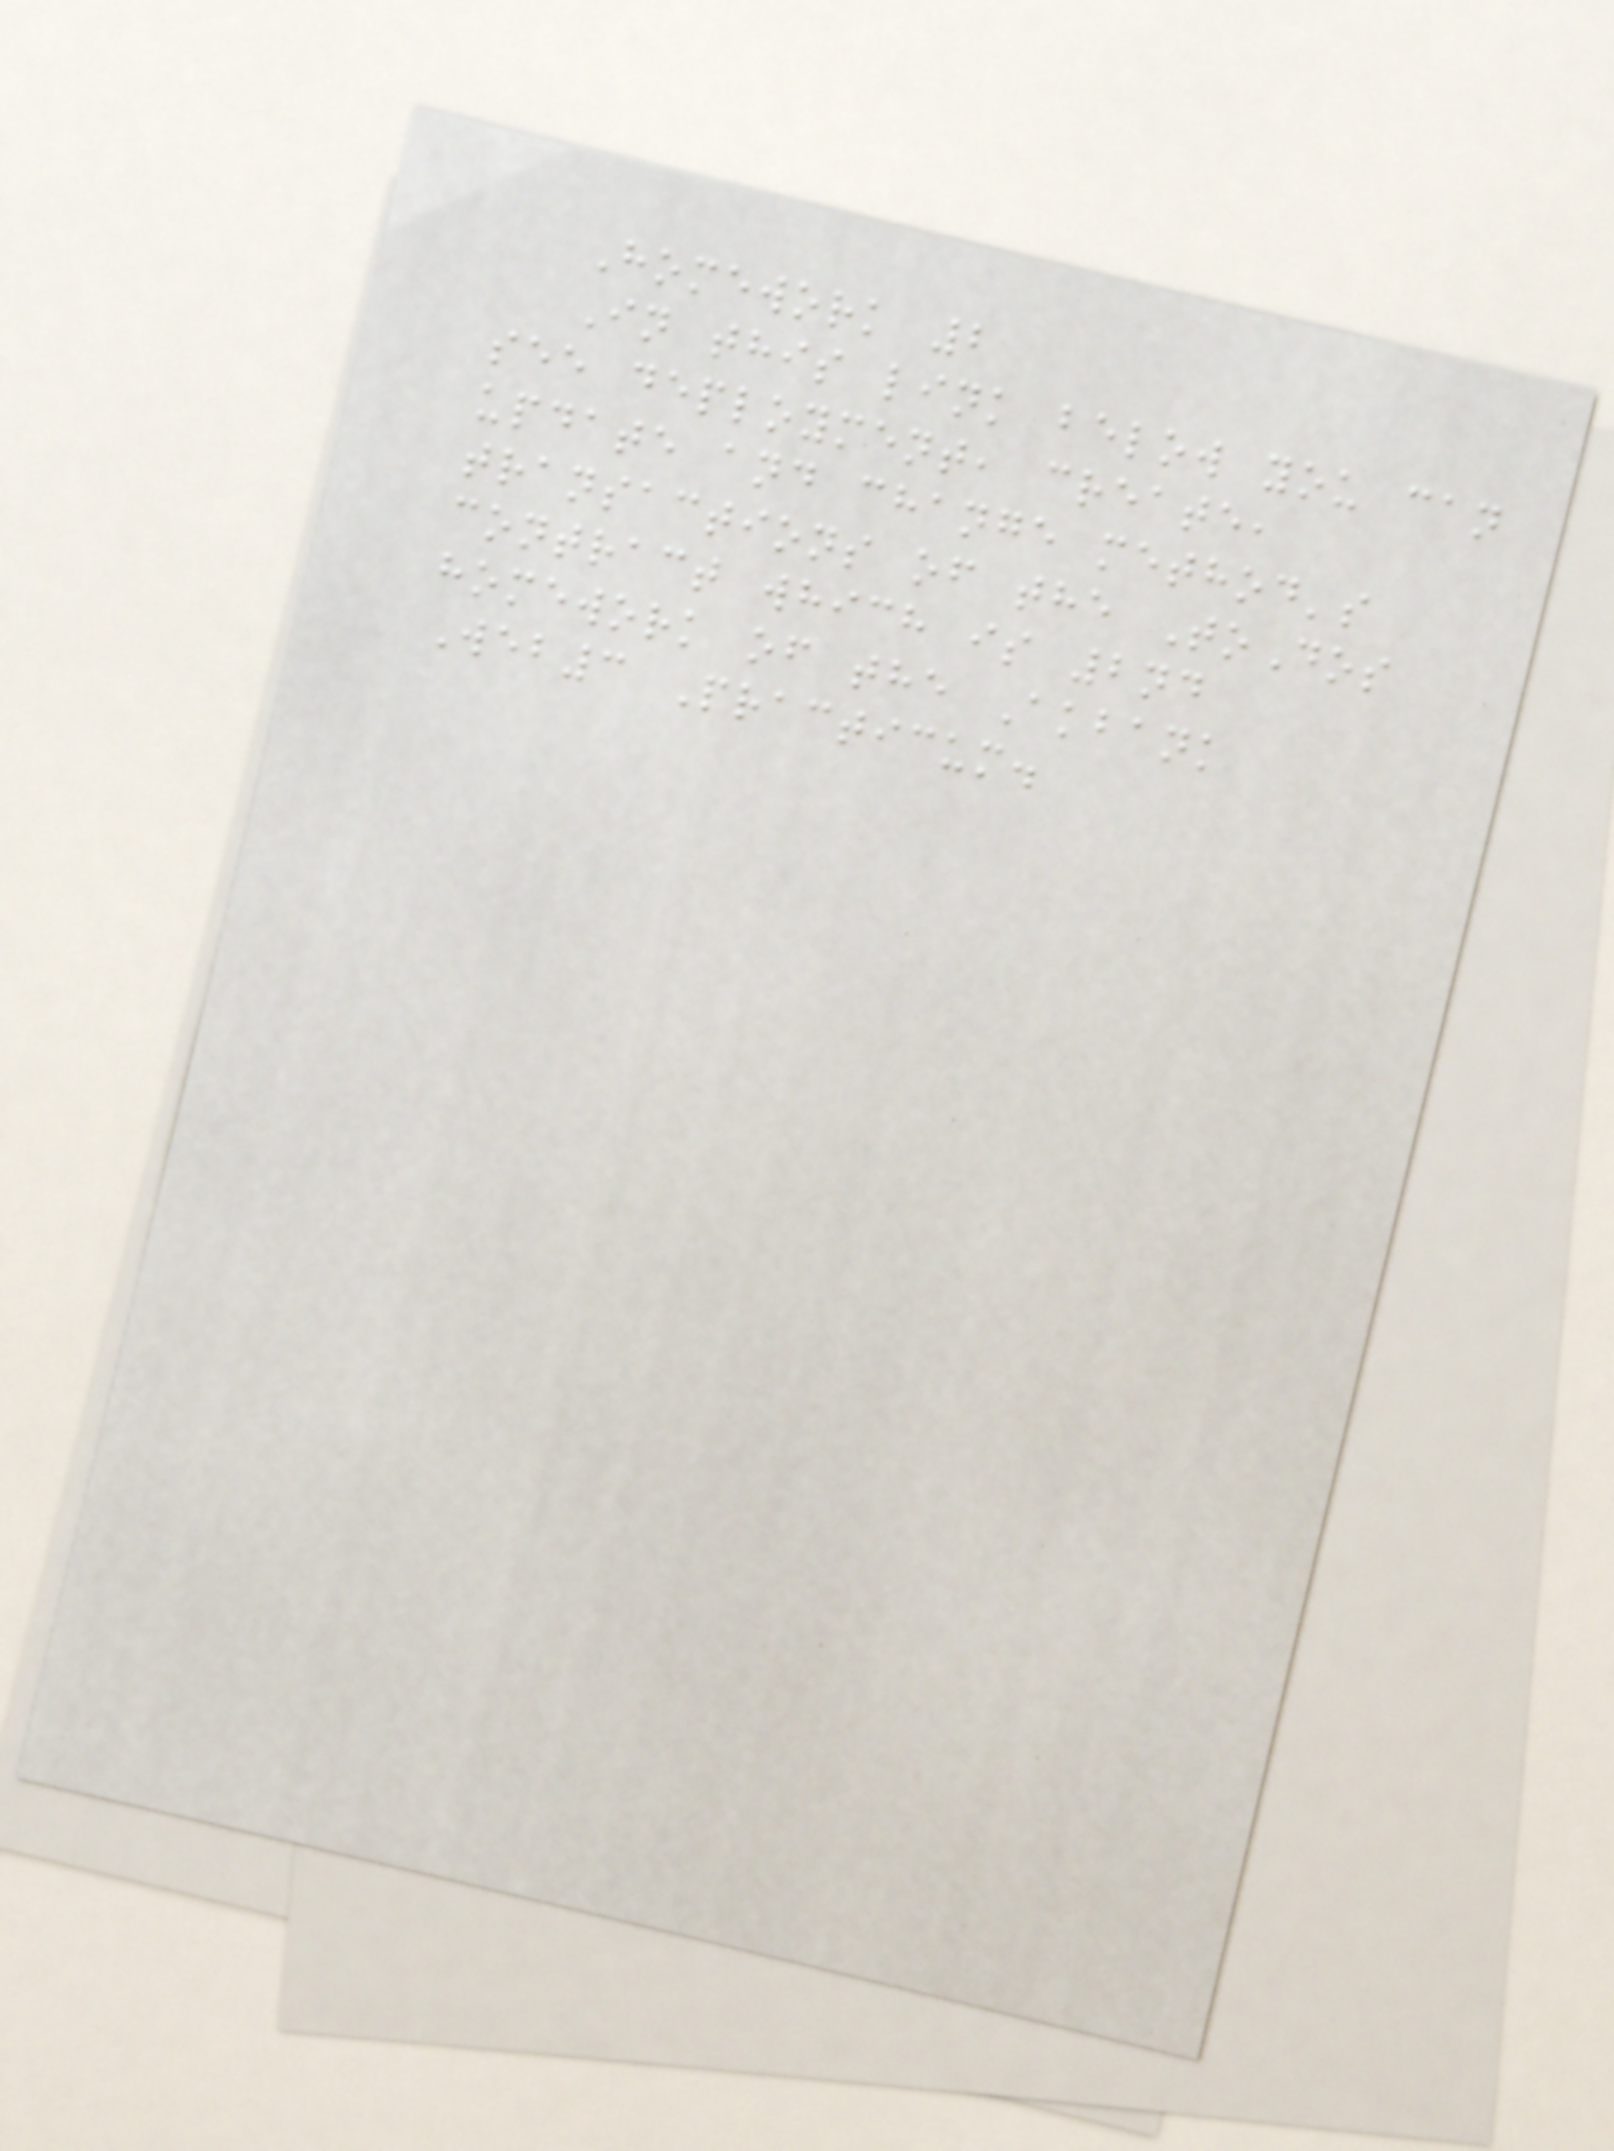Homework 2
In this link below you can
see deployment, create,
update and change method's
transactions of the ToDos
contract which is 2nd
homework of the Akbank
Web3 Practicum.
